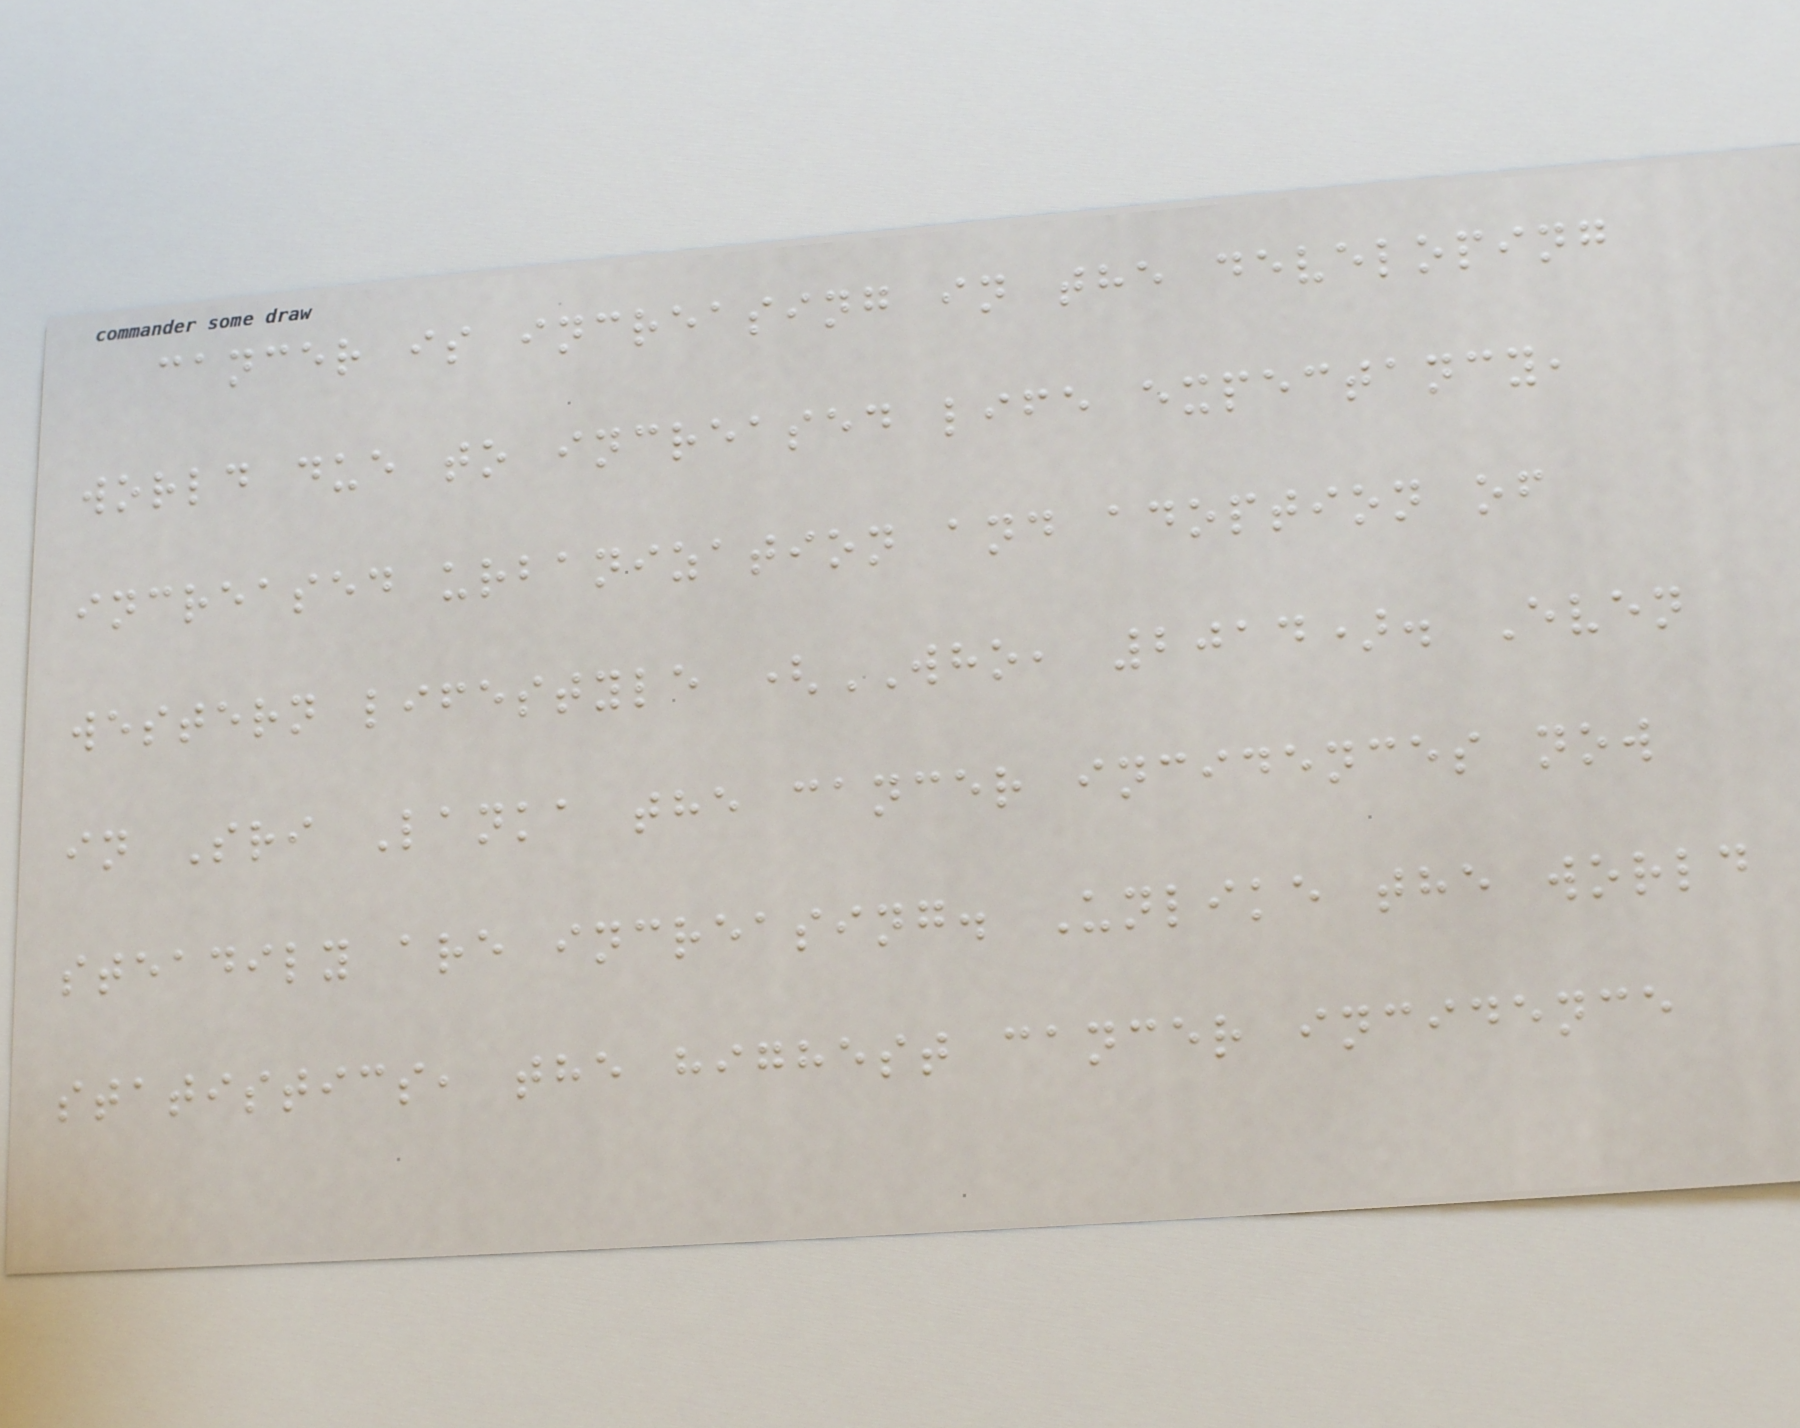cancer is increasing in the developing
world due to increased life expectancy,
increased urbanization and adoption of
western lifestyle (WHO, 2014). Even
in Sri Lanka the cancer incidences now
steadily are increasing. Unlike the world
statistics, the highest cancer incidence
